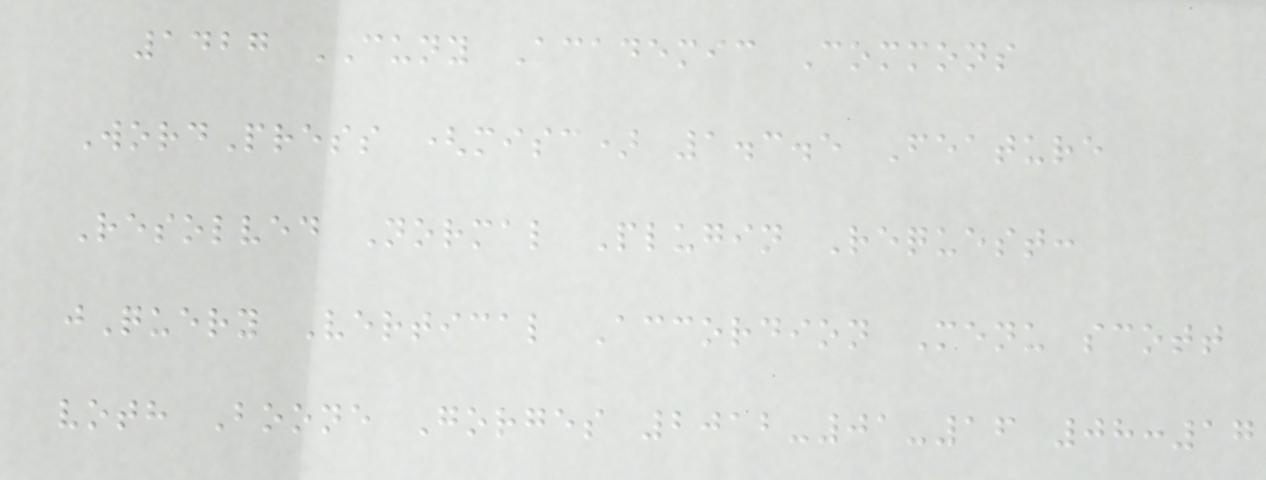1427 CUNY Academic Commons
WordPress (misc) 1.3.5 Feature
Resolved Normal Plugin Request:
jQuery Vertical Accordion Menu scott
voth Boone Gorges 2012-01-16 08:17
